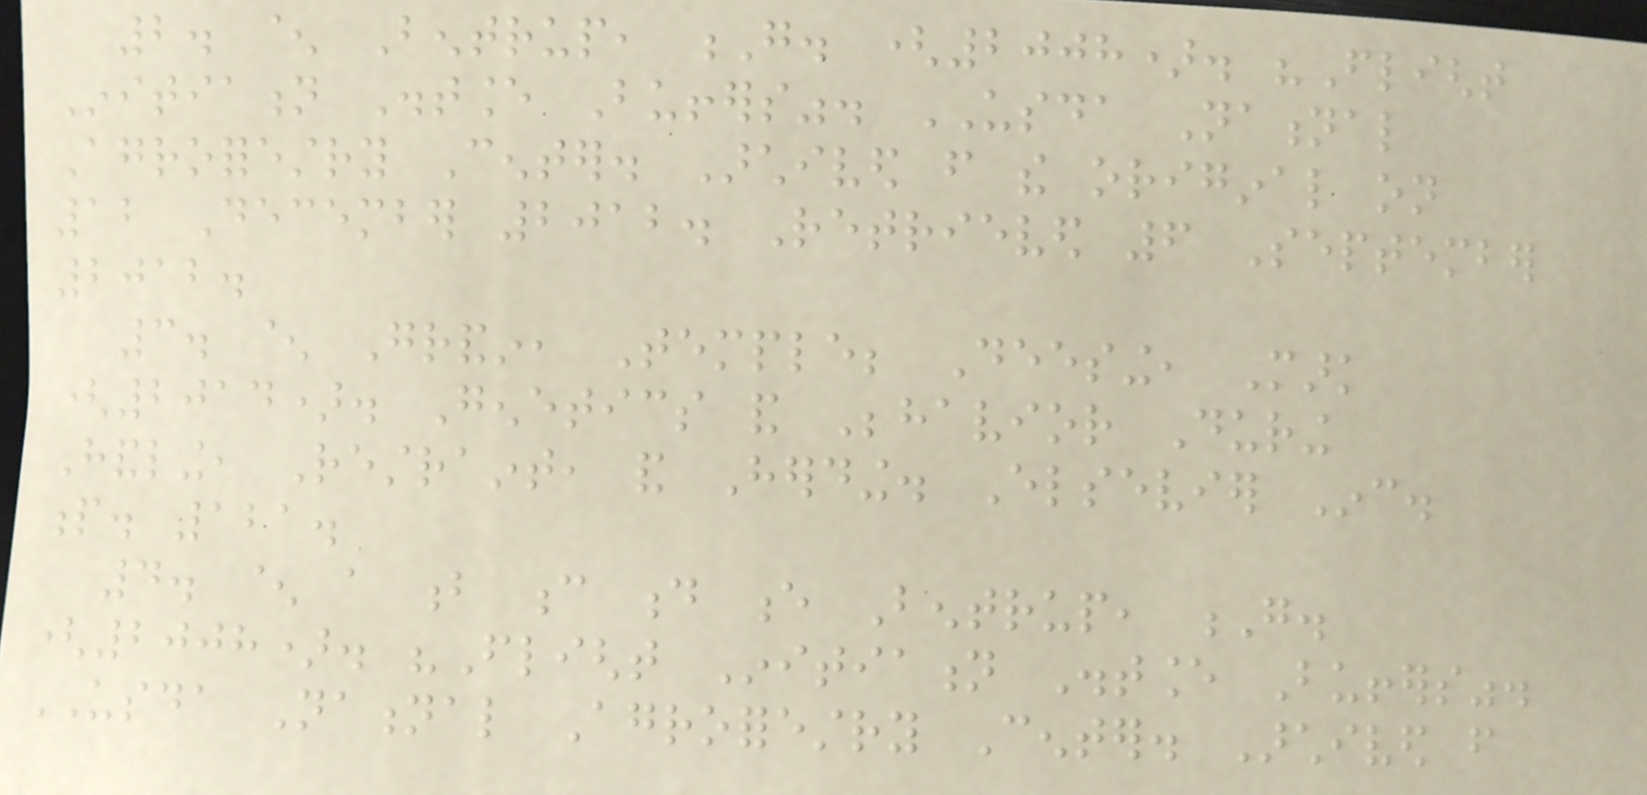2. ^ Bentrup, G. (2008). "Flight
Initiation Distance Buffers". USDA National
Agroforestry Center. Archived from the original on
12 December 2012. Retrieved 6 September
2012.
3. ^ Grandin, Temple; Deesing, Mark
(2014). Genetics and Behavior During
Handling, Restraint, and Herding. Elsevier Inc.
p. 121.
4. ^ a b c d e Bentrup, G.
(2008). "Flight Initiation Distance Buffers".
USDA National Agroforestry Center. Archived from
